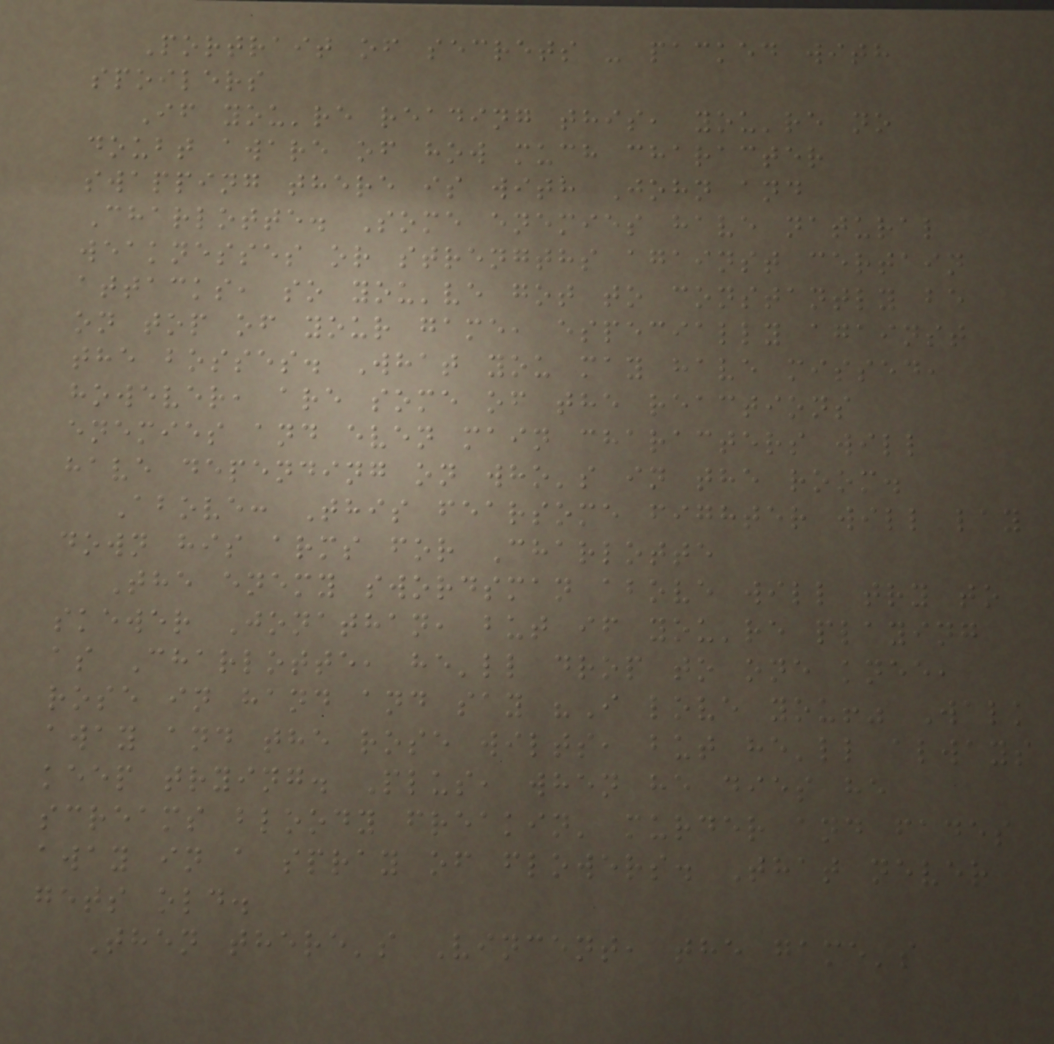Portrait of secrets - packed with
spoilers
If you're reading this, you're no
doubt aware of how much character
swapping there is with John and
Charlotte. Some enemies have natural
weaknesses or strengths against certain
attacks, so you've got to constantly be
on top of your game, especially against
the bosses. What you may have missed,
however, are some of the reactions
enemies and even main characters will
have depending on who's in the room.
Above: This fearsome fighter will lay
down his arms for Charlotte
The enemy swordsman above will try to
skewer Jonathan, but if you're playing
as Charlotte, he'll drop to one knee,
rose in hand and say "I love you!" Walk
away and the rose wilts, but he'll always
keep trying. Plus, when he dies he
screams bloody freakin' murder and fades
away in a spray of flowers. That never
gets old.
Then there's Vincent, the game's
